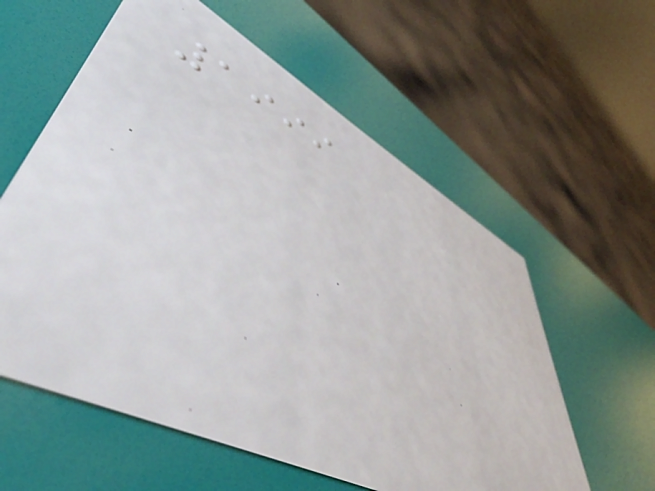1999
